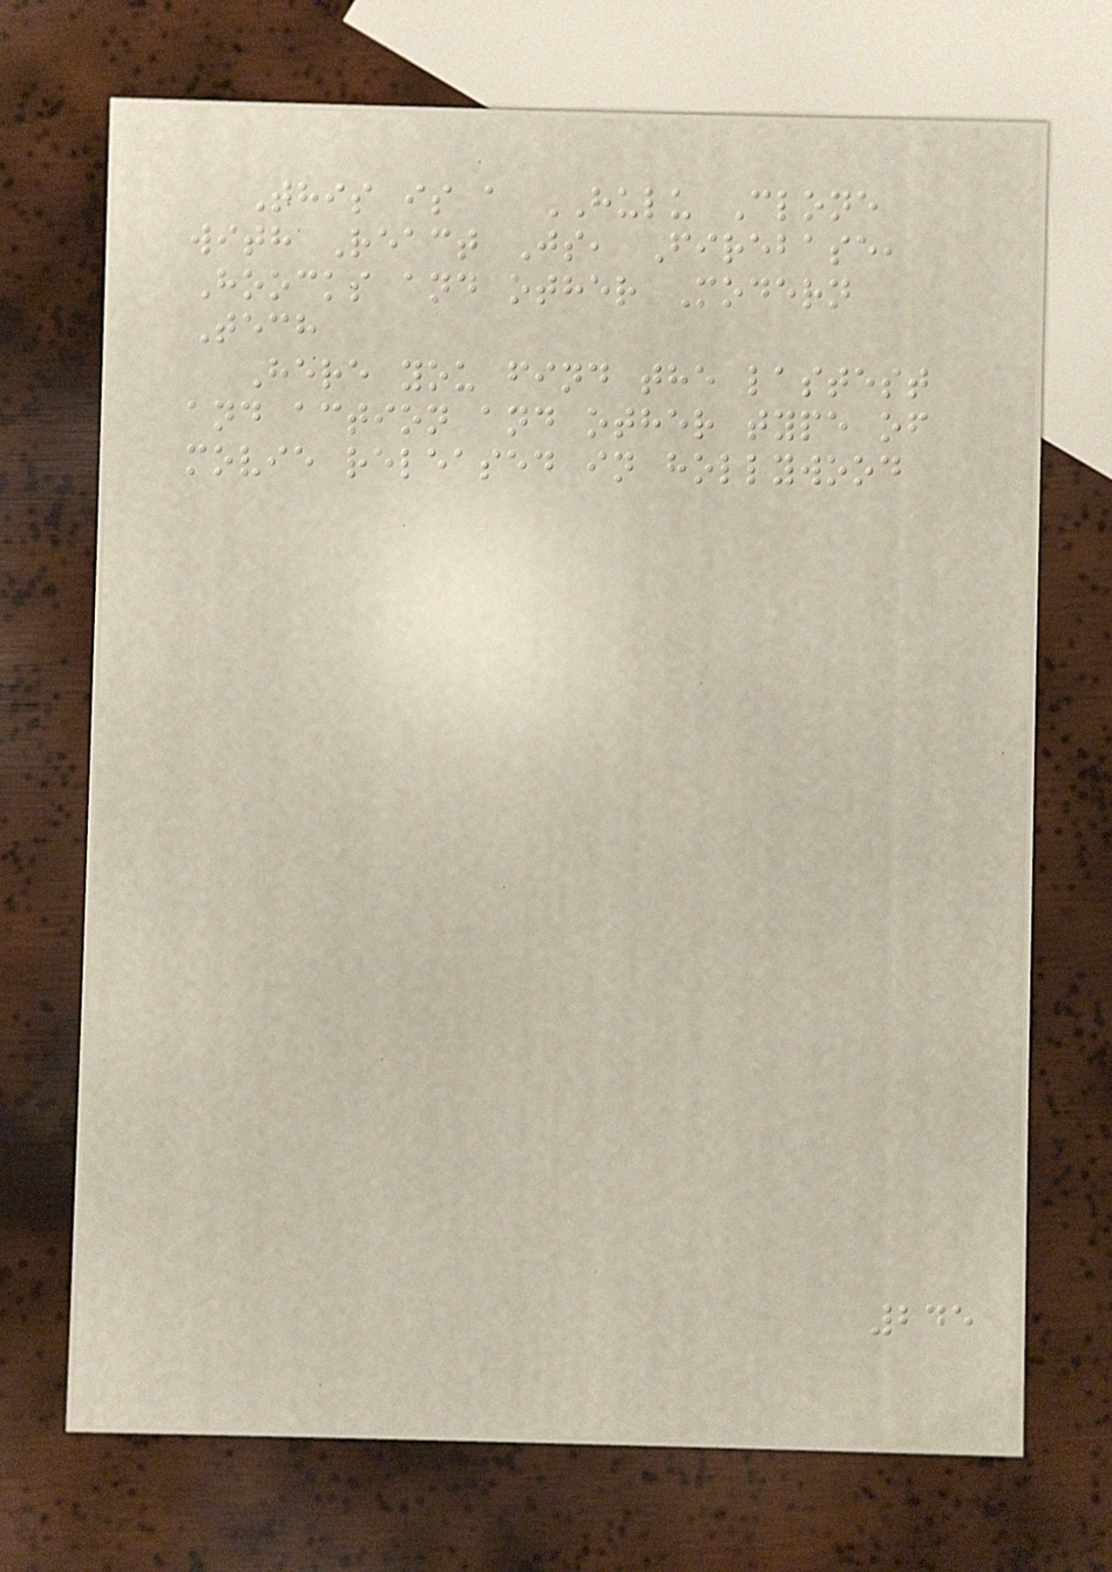This is a HULU Clone
with React Js, Firebase,
Hoocks and other Modern
Tech
Here you find the lastest
and action and other type of
movie released in hollywood
245
